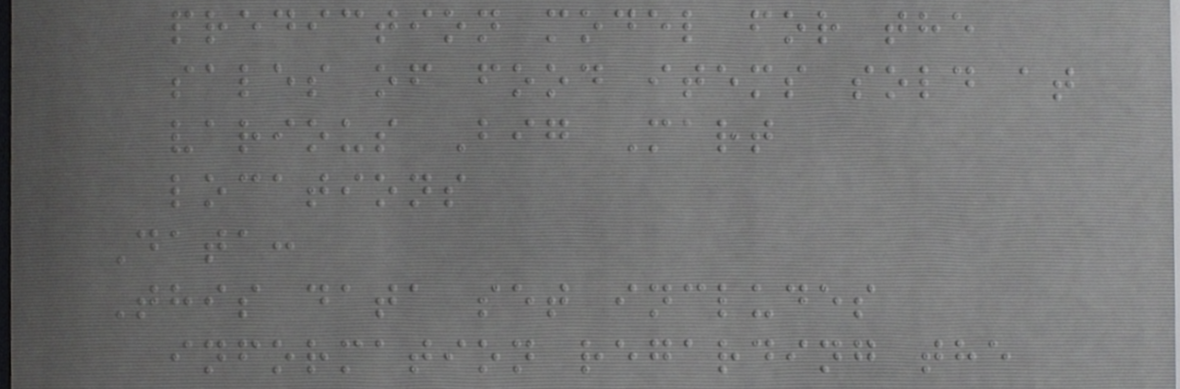prediction model for the
sales of food items sold at
various Big Mart
locations
Data:
This data set includes
information regarding the
